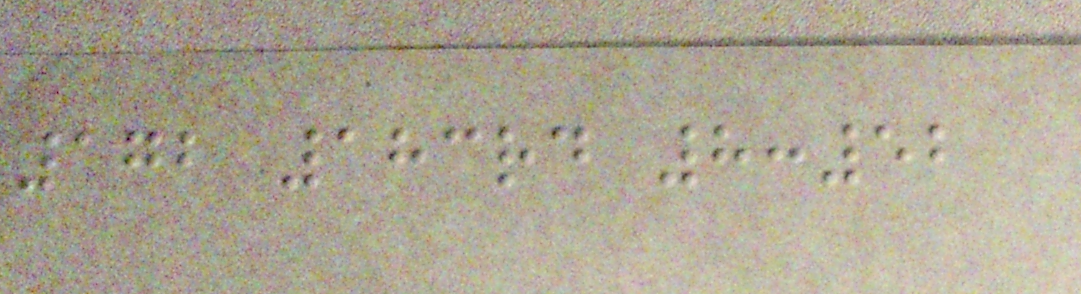172 183rd 8:52
